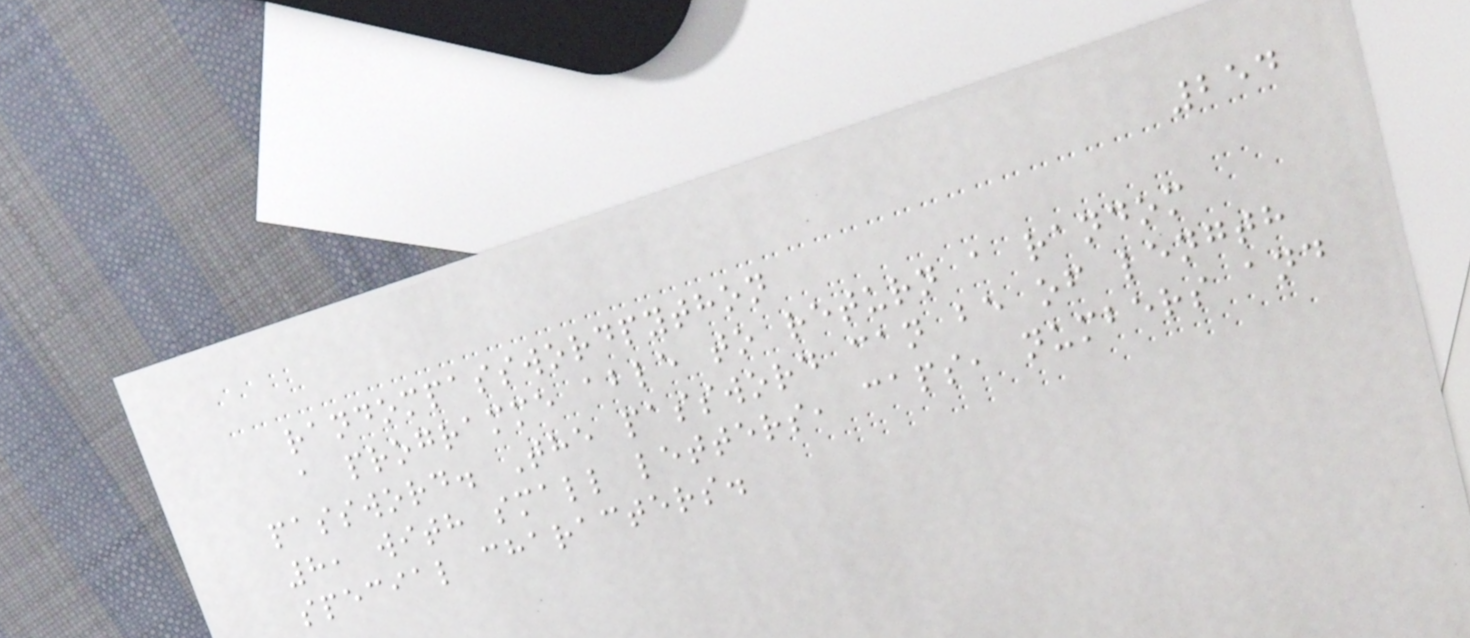254
randompasswordpython
a programme able to return a random
password. The password can be of length
8, with small letters, caps, numbers and
special characters.
